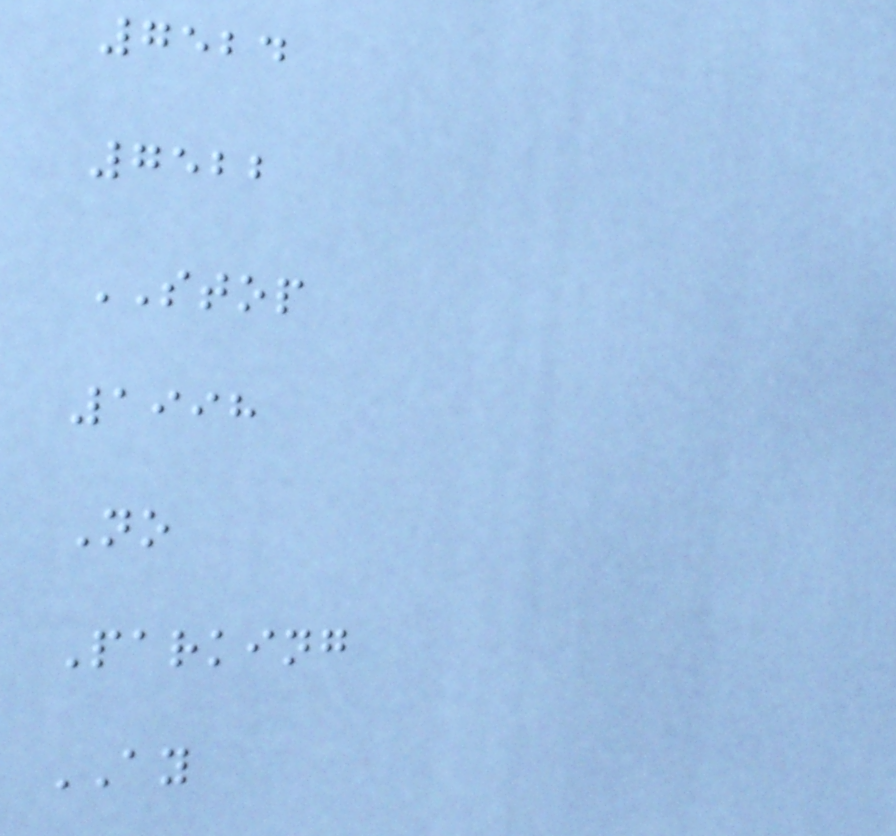7524
7522
STOP
1998
No
Parking
AY
